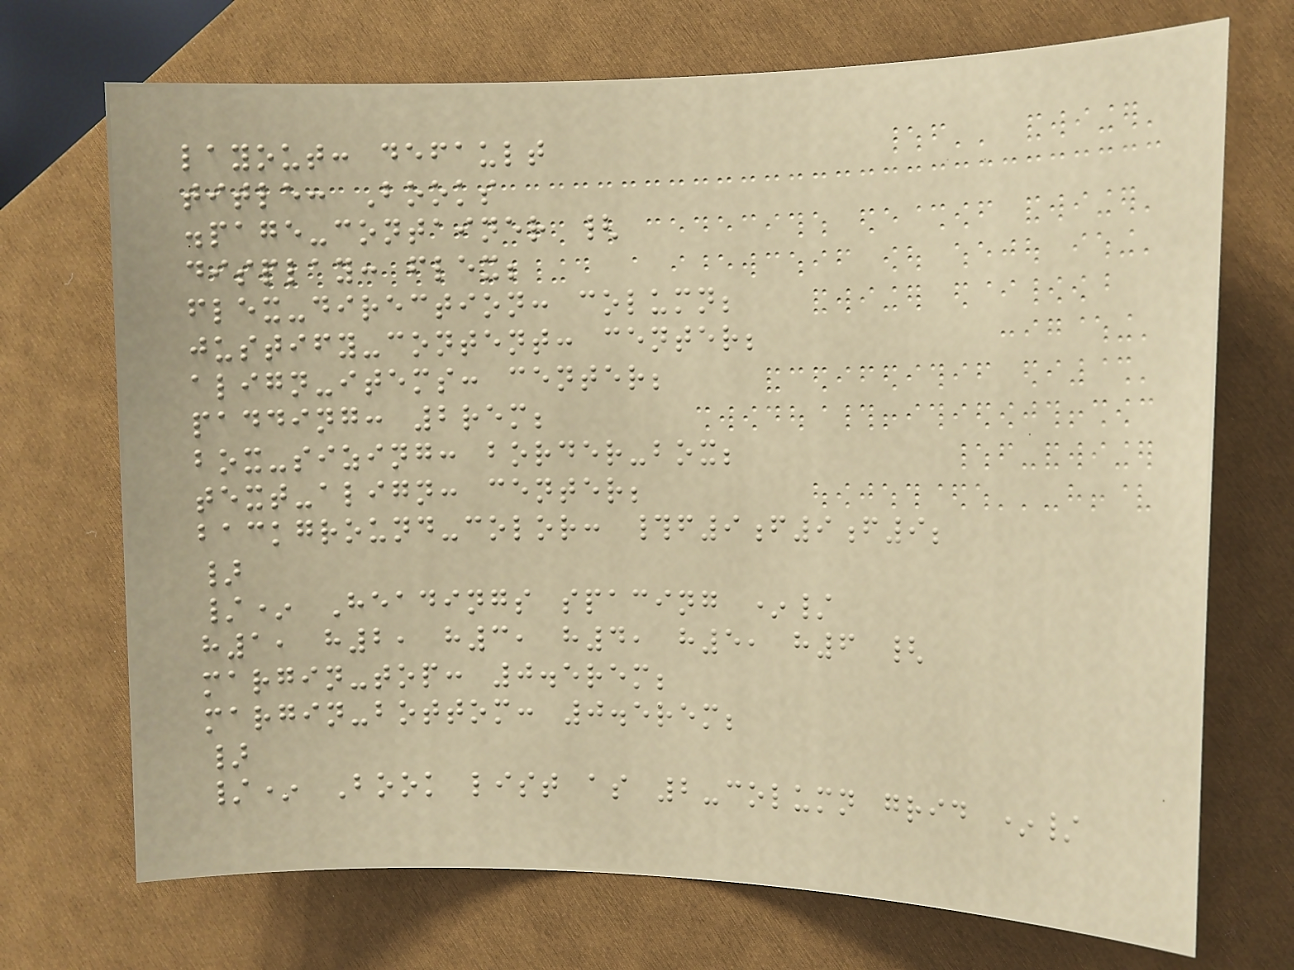layout: default
title: Books
.page-container {
display: flex;
flex-direction: column;
justify-content: center;
align-items: center;
padding: 2rem;
box-sizing: border-box;
text-align: center;
background-color: #f9f9f9;
}
/* Headings spacing */
h1, h2, h3, h4, h5, h6 {
margin-top: 0.5rem;
margin-bottom: 0.5rem;
}
/* Book list as 2-column grid */
